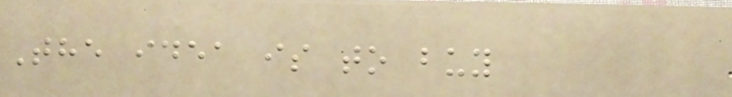The idea is to buy
